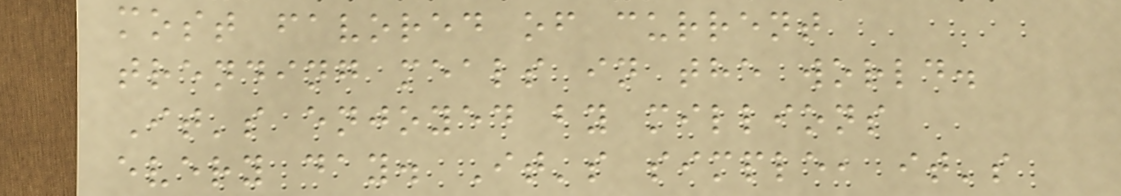most favored of current
trending meals in the world.
It's enjoyed by millions
every day. It's simple, it's
